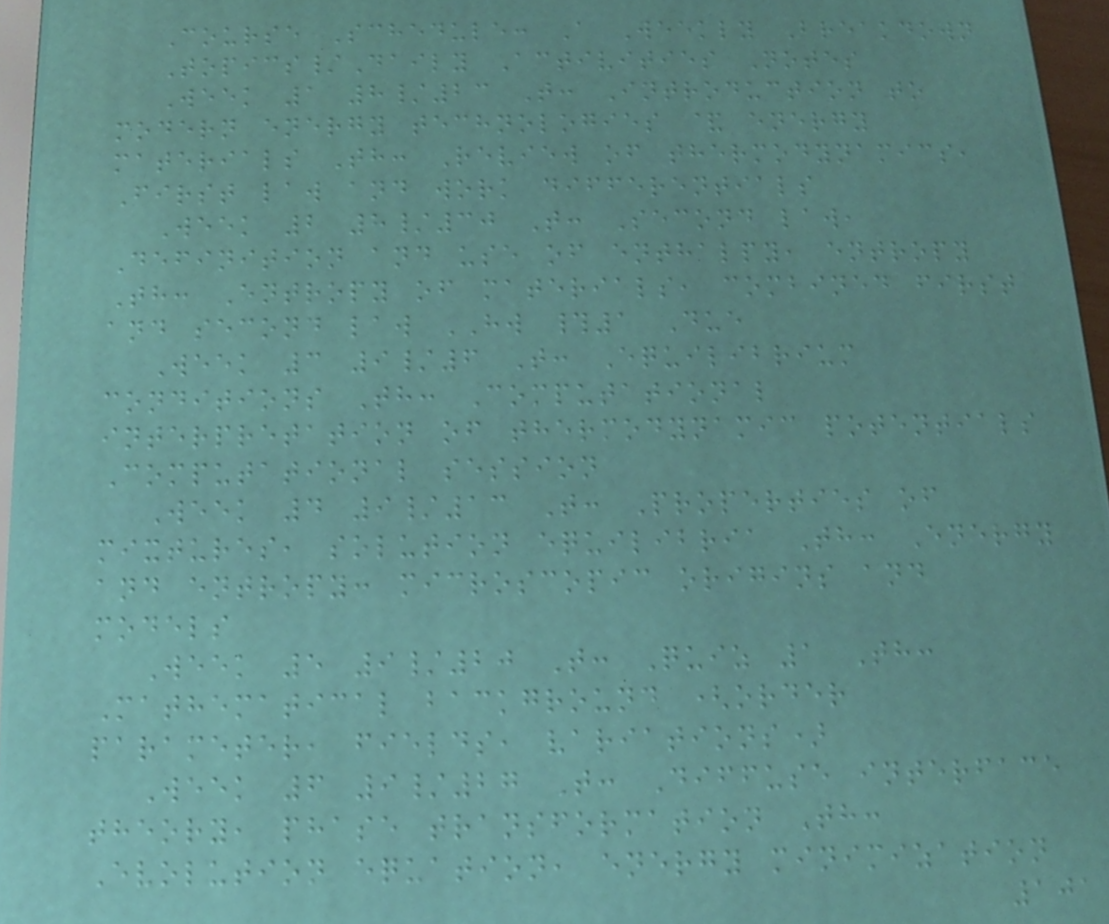Course Schedule: A Weekly Breakdown
Topics/Daily Activities Notes
Week 1 8/23 T: Introduction to
modern energy technologies & energy
materials Th: Review of thermodynamics,
First law and work differentials
Week 2 8/30 T: Second law,
Definition and use of enthalpy, entropy
Th: Entropy of materials, combined first
and second law HW #1 Due
Week 3 9/6 T: Equilibrium
conditions Th: Computational
interpretation of thermodynamic potentials
Computational session
Week 4 9/13 T: Properties of
mixtures, solution equilibria Th: Energy
and entropy: microscopic origins and
models
Week 5 9/20 T: Quiz 1 Th:
Mathematical background (order
parameter, fields, variations)
Week 6 9/27 T: Diffuse interface
theory, phase transformation Th:
Evolution equation, energy minimization
101
